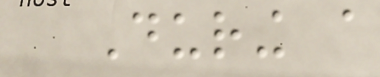During a
